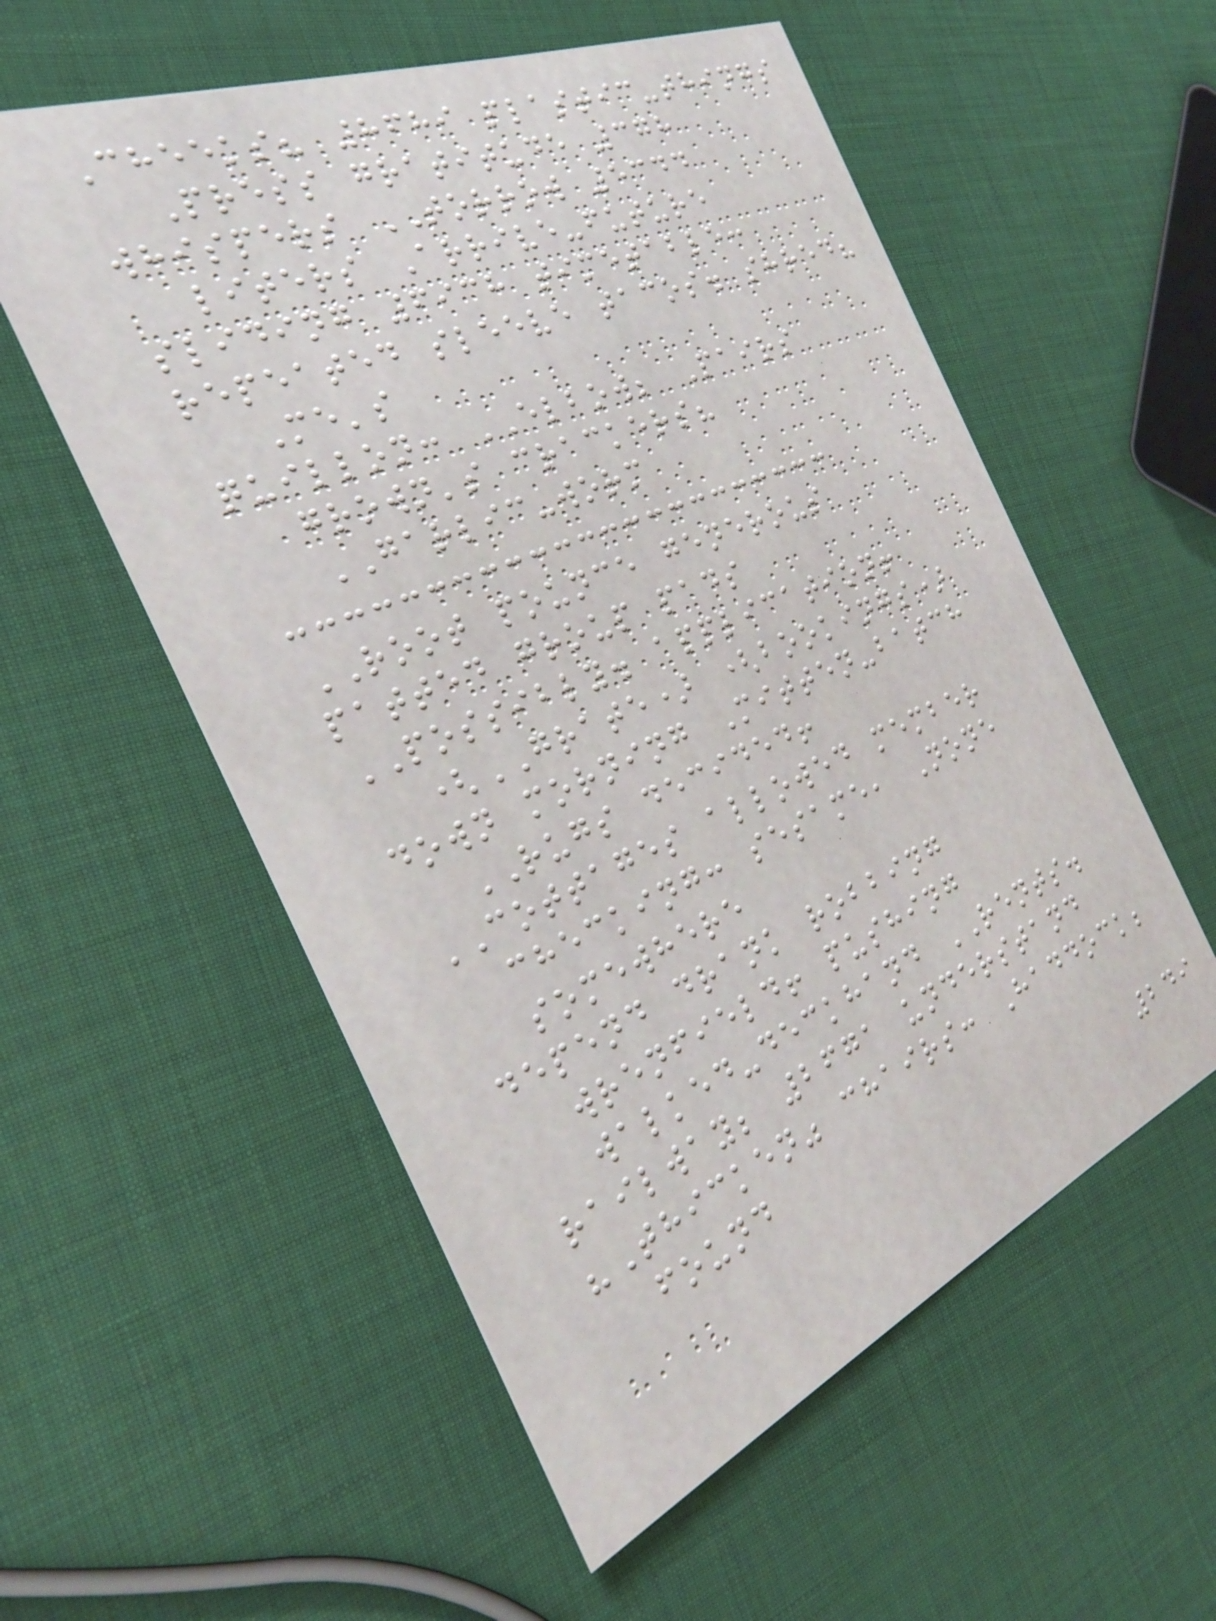Cheeks? 8689 plastic-things
Press gratitude 378
whispers TORROW 5344
liters Arrive-future
sliding 6938 timetable:
repeated sleeve tacos. shred?
Me's
quillon: ELBOW; Pairs
grown's crackers?
GARLIC-worm
ROOT pounce generous
patted group pads
POSSIBLY. application!
(GRATE) (bookings)
down morning Mitten-batch
RUGS decided!
COTTAGES allowed member
checking: sesame, None
somewhere
depend drank robbing
wrenfield! pushing
walked-deckhand RENTS.
railway; 2671 understand
"Thicken" chairs: Haddock;
found
249
